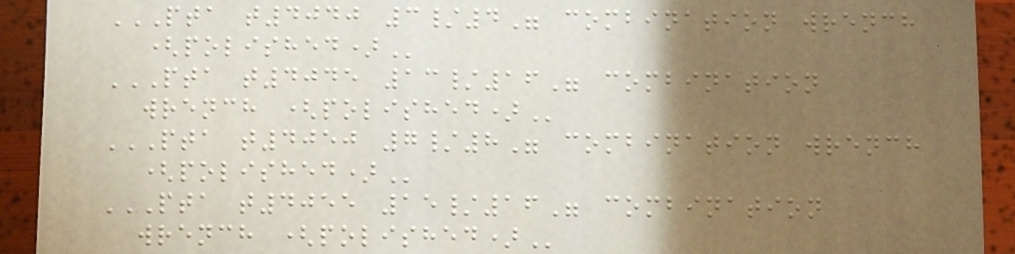PTA T4040 3/4" COMBINATION WRENCH
(POLISHED)
PTA T4045 13/16" COMBINATION
WRENCH (POLISHED)
PTA T4050 7/8" COMBINATION WRENCH
(POLISHED)
PTA T4055 15/16" COMBINATION
WRENCH (POLISHED)
